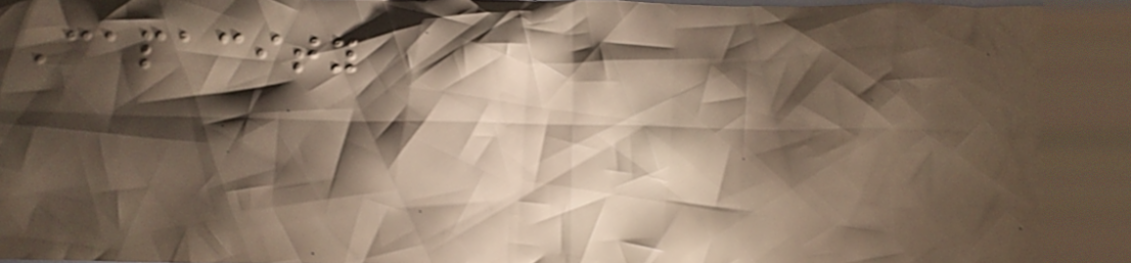Capacity
